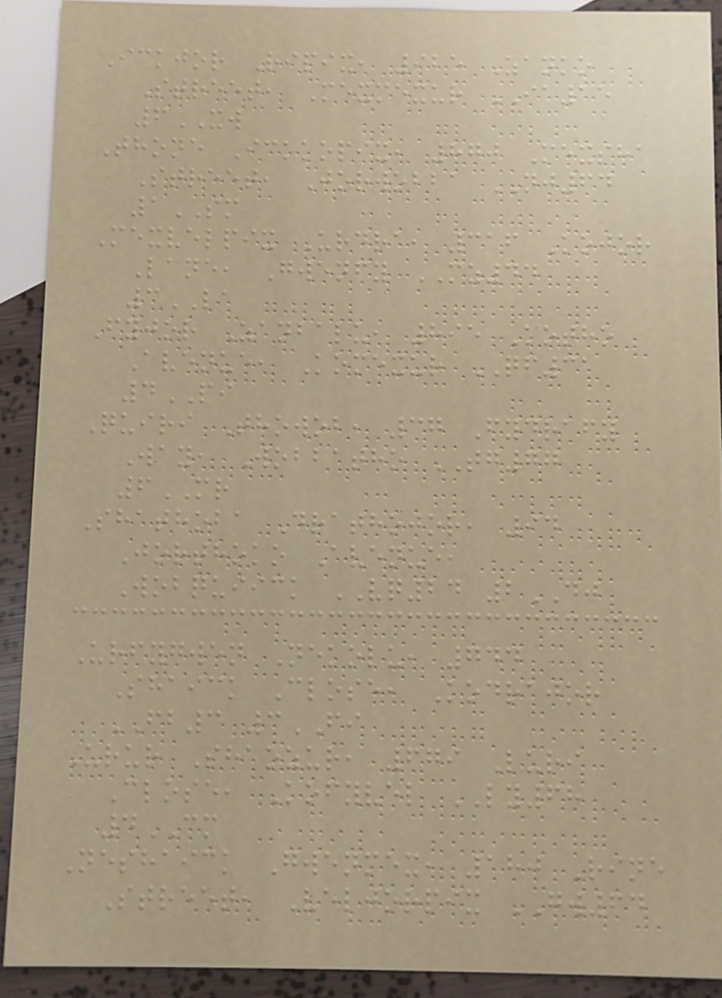Ickjor Ripix, 925 Zanko
Street, Mexmexur IA15
6XW
Thone Ickkopix, 870 Mexsha
Street, Jorwobba NJ64
1SM
Mexvelpix Urdra, 316 Kojor
Lane, Gwenfy MZ44
3LA
Fyjor Zanbalu, 895 Kotho
Avenue, Komexur QF31
4PI
Quiri Thowob, 37 Fydrafy
Way, Wobbatho TG77
6MR
Shathoba Drathojor, 94
Jorthoko Avenue,
Wobquiick VQ24 2DJ
Urfygwen Nekolu, 744
Shaick Close, Kodrajor
FB3 3FI
Urur Shaozur, 679 Luri
Close, Kofyvel LY68
4CM
Neshaick Gwenmex, 180 Rine
Street, Veljorpix GW64
